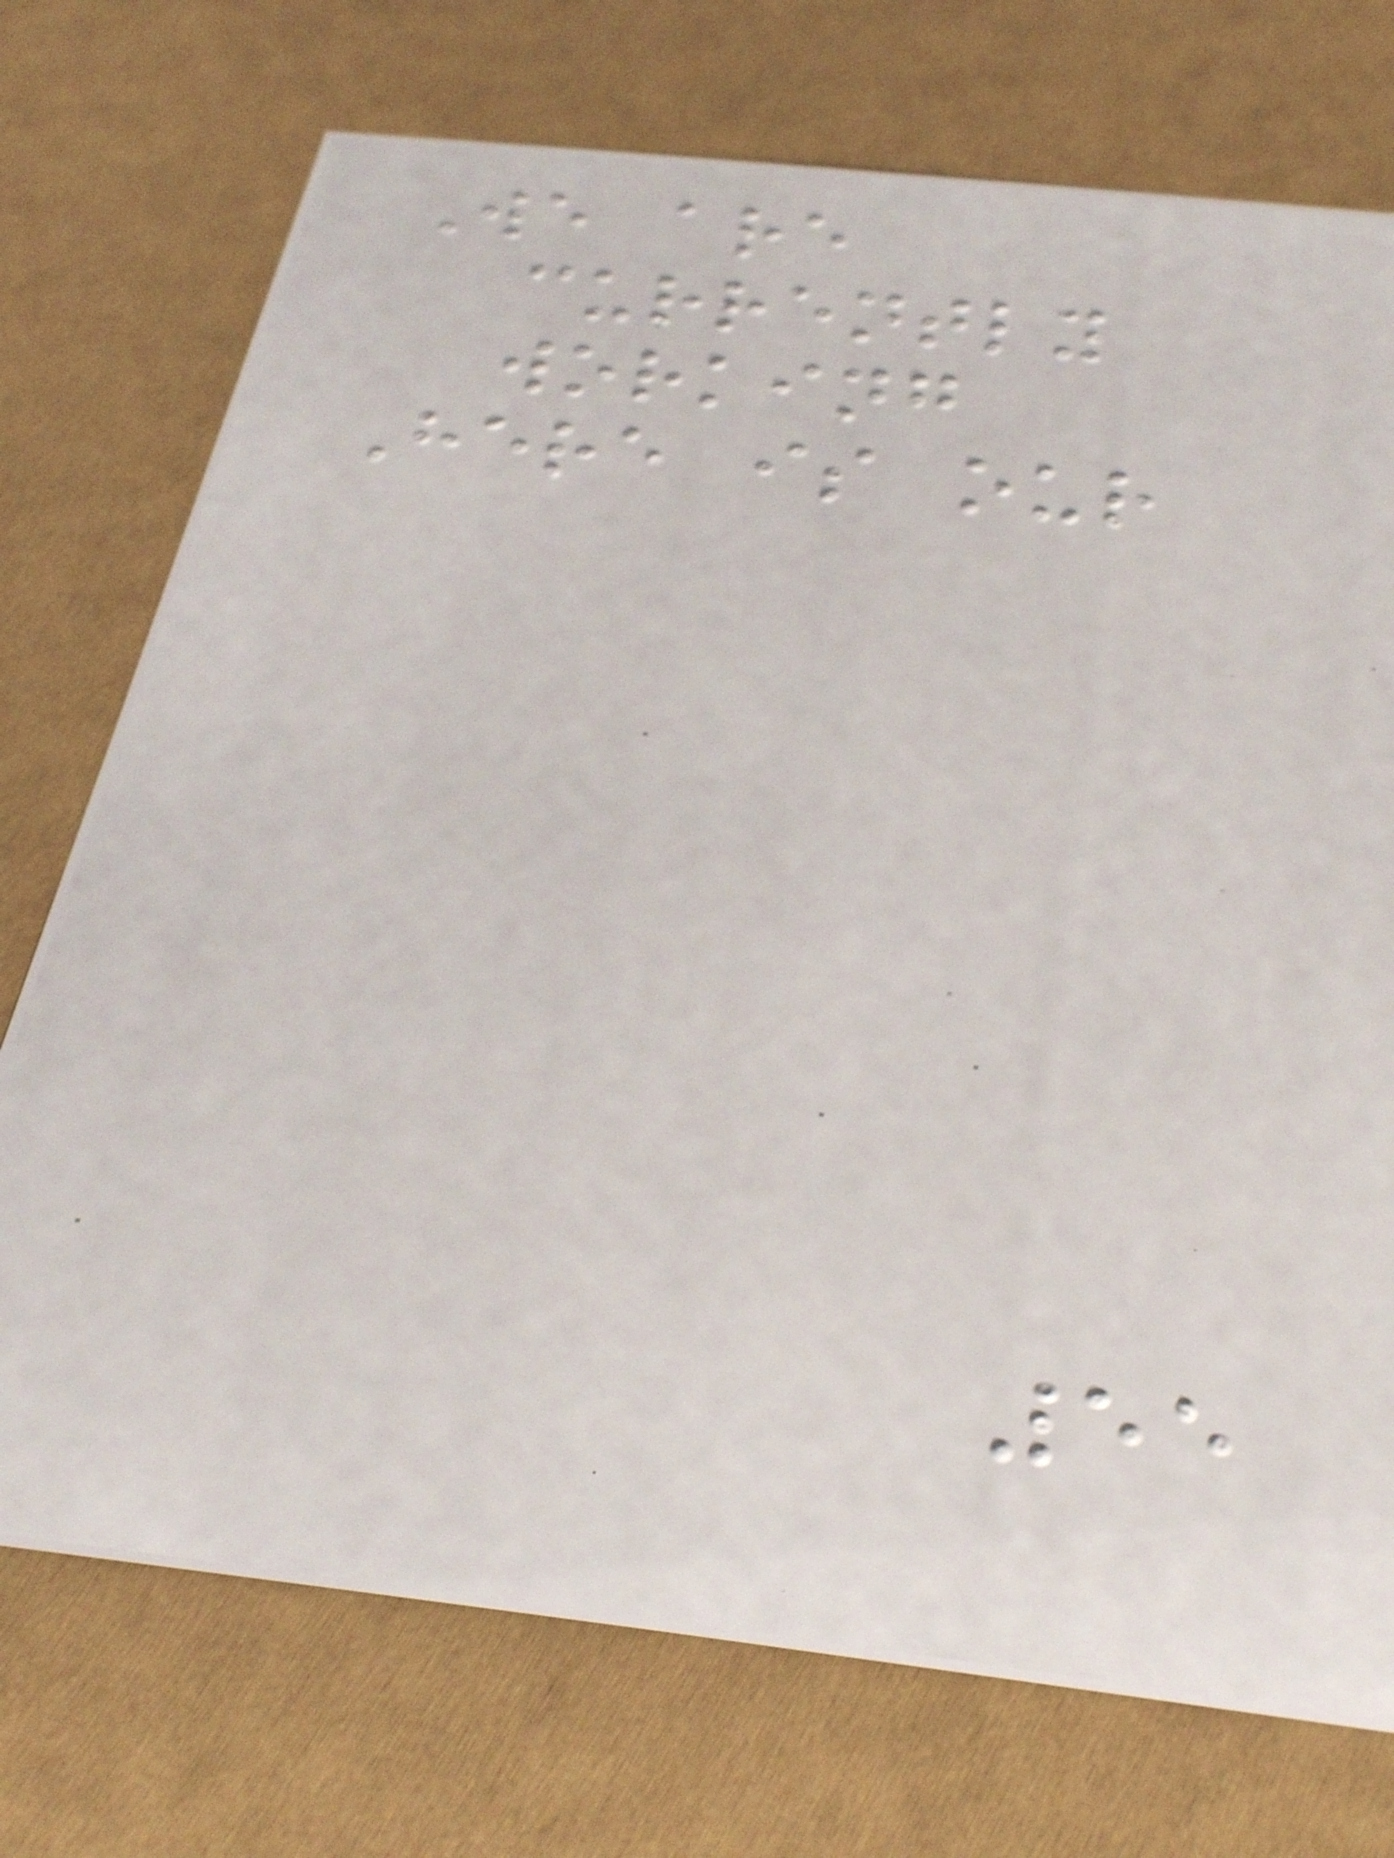We are
currently
working
Here is our
55
